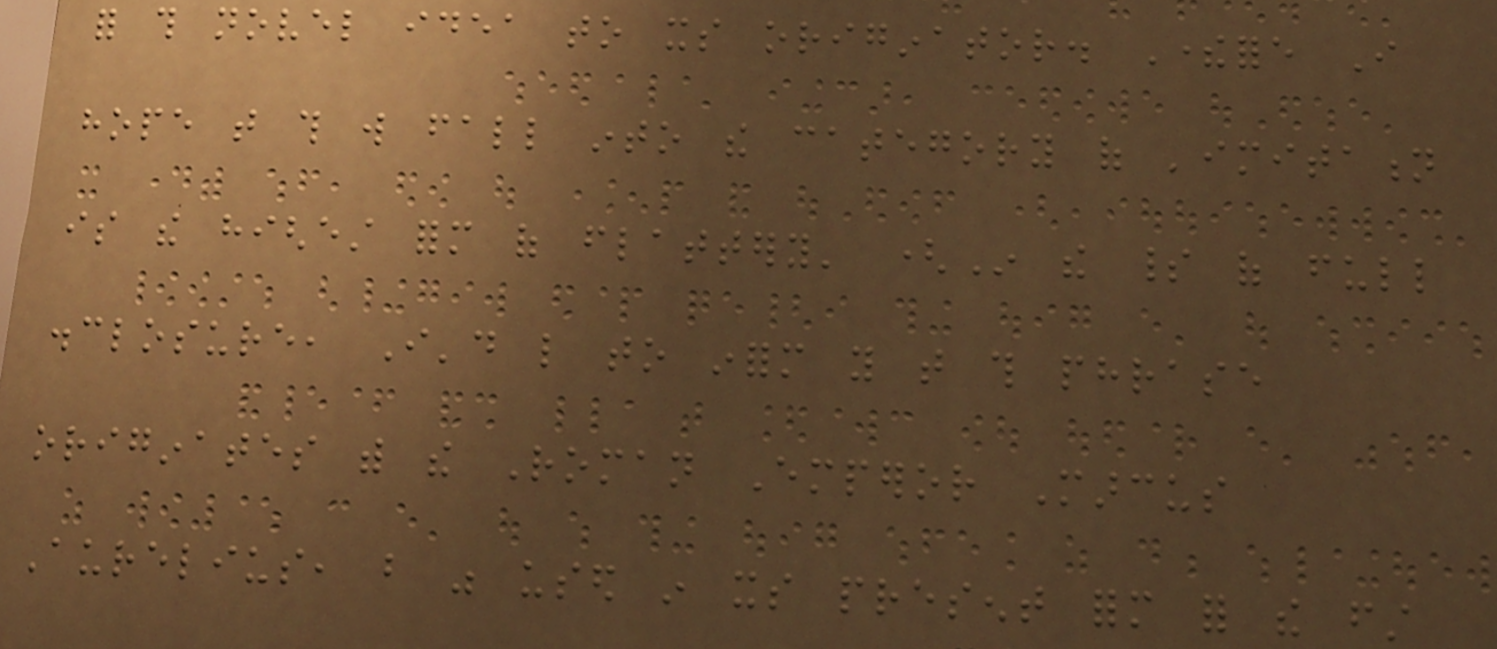for this novel idea to its originator. Therefore I
hope that this will fall into the category of 'imitation
is the highest form of flattery' (In the spirit of full
disclosure, I'd like to inform you that this phrase
originates with the Roman Emperor Marcus
Aurelius, but was used in its present form for the first
